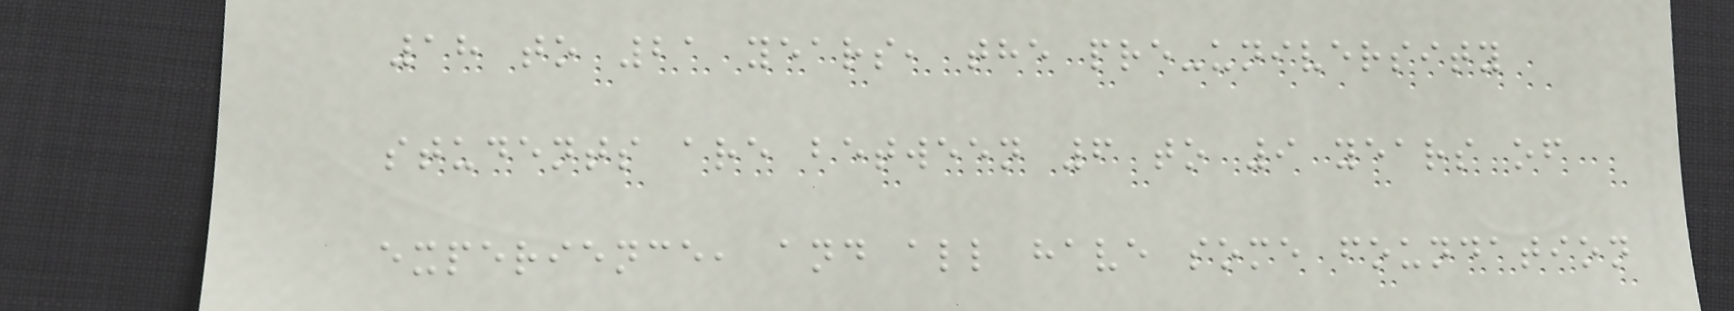18 to 21 years, the pre-university
students are between 6 to 9 years of
experience, and all have some foundation
